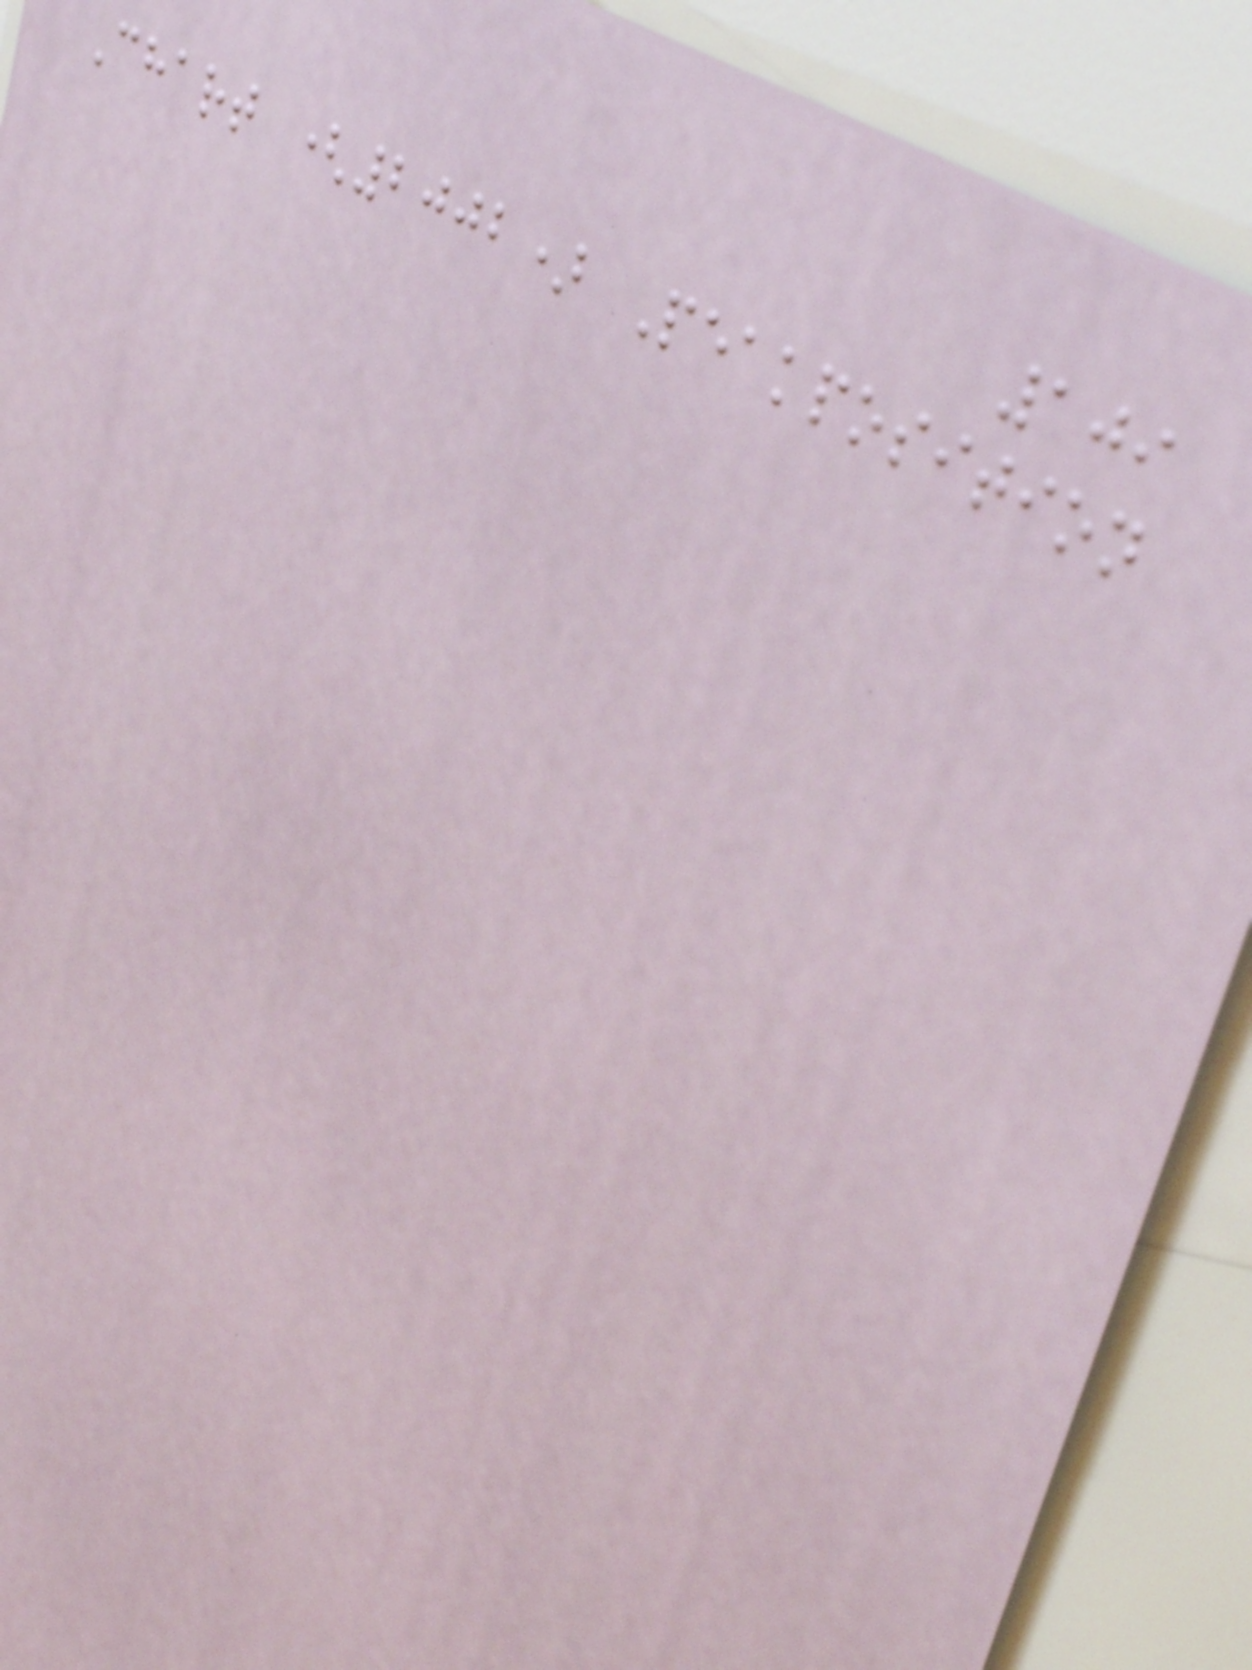109
Chart (2002) Peakposition
